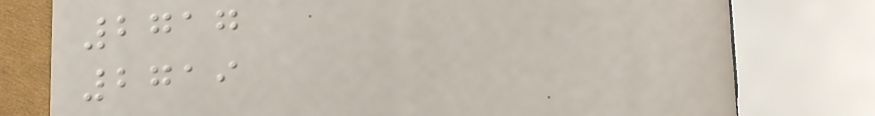2717
2719
